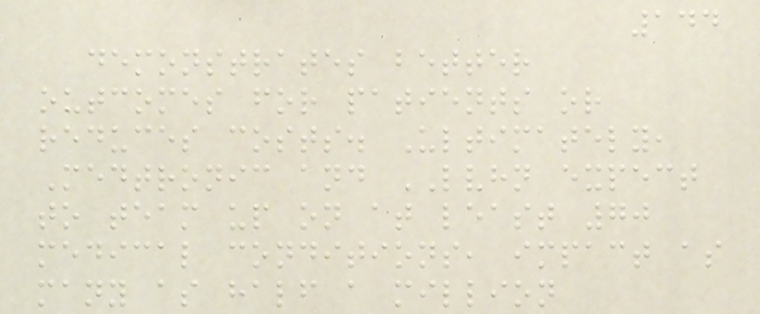144
demonstrates better
outcomes for patients or
reduces costs. Ultimately,
Medtronic and LVHN expect
to team up on at least 70
medical conditions, impact as
many as half a million
